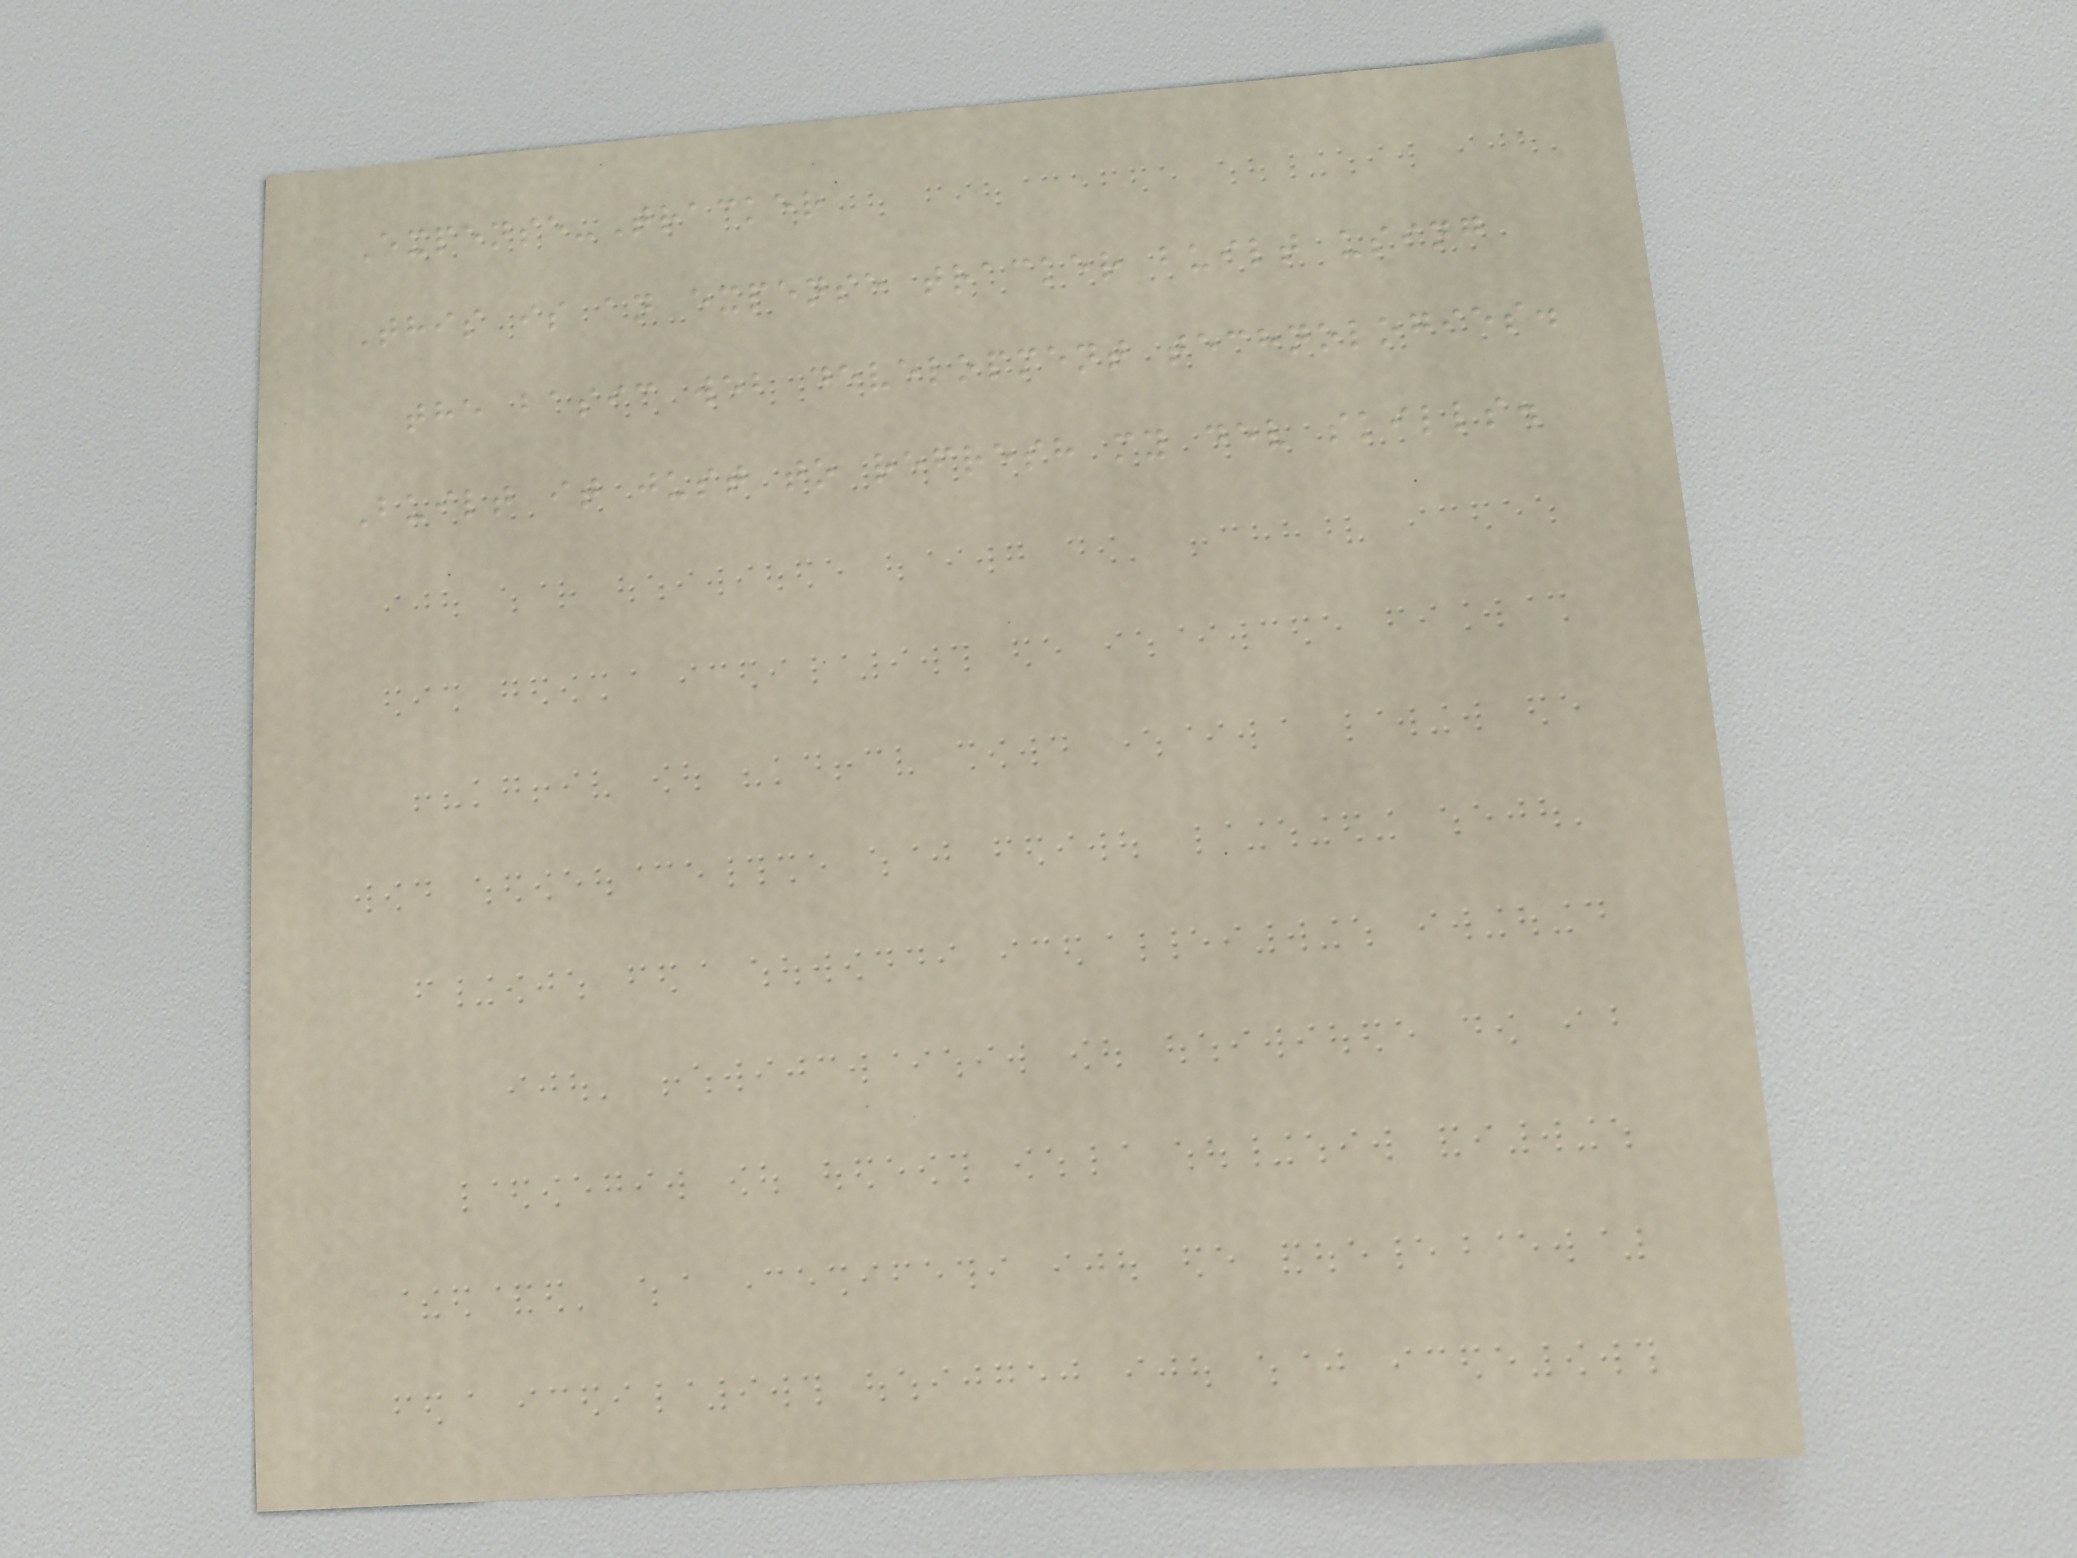Expense-Tracker
This is an expense tracker built using
the basic web development technologies.
Built it just to refresh my dev skills.
